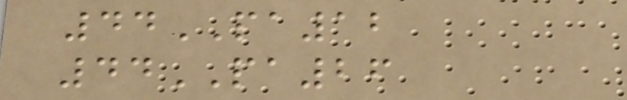44PA12
44PA26
